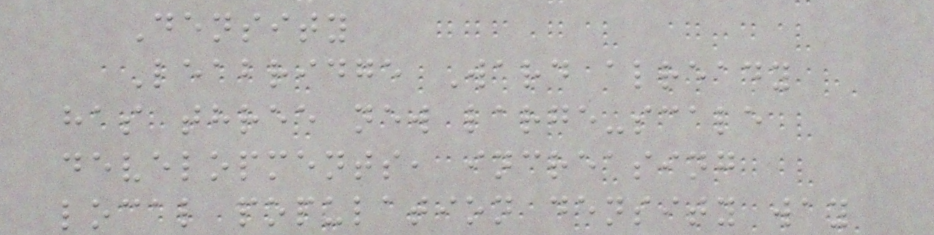Density
Leabridge Ward already
has three new large-scale
developments, increasing
local population density way
